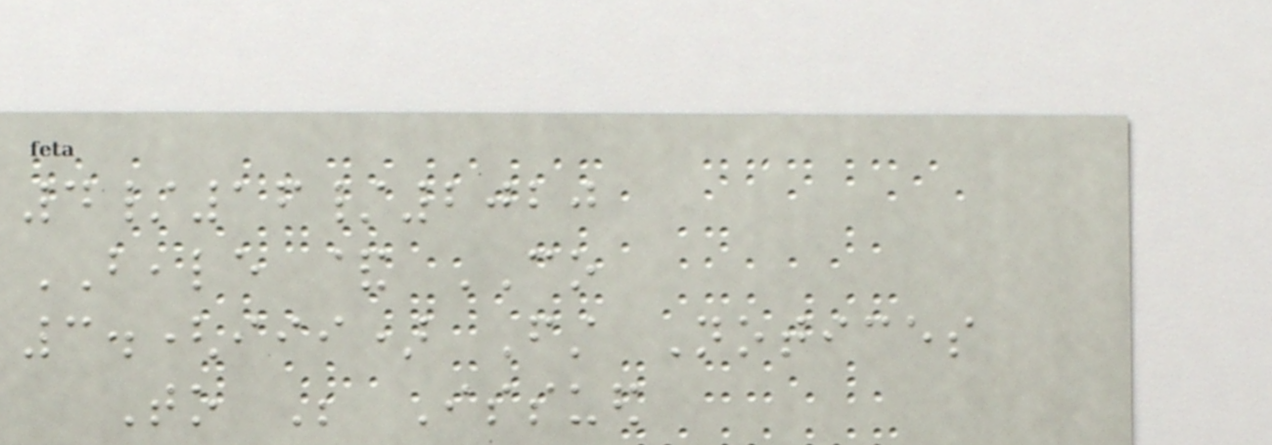4/16/2020
BEALE & CO
3.(iii) First Notices
To Be Issued
